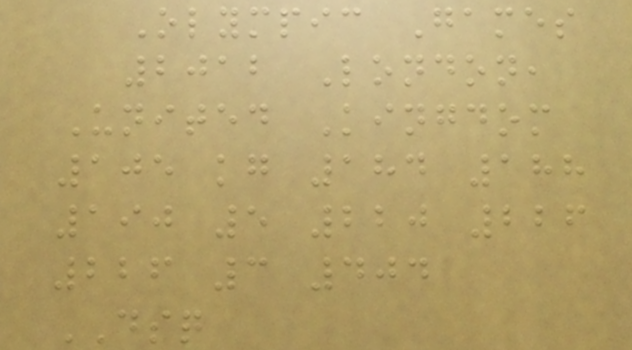Olympic Games
2012 London,
United Kingdom
105 kg 184 188
190 5 220 226
226 3 404
DSQ
